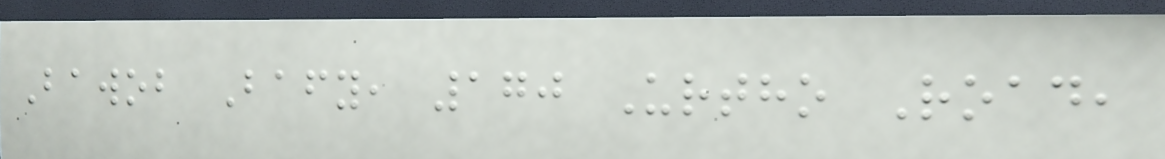Bawob Bafy, 170 Urtho Road,
